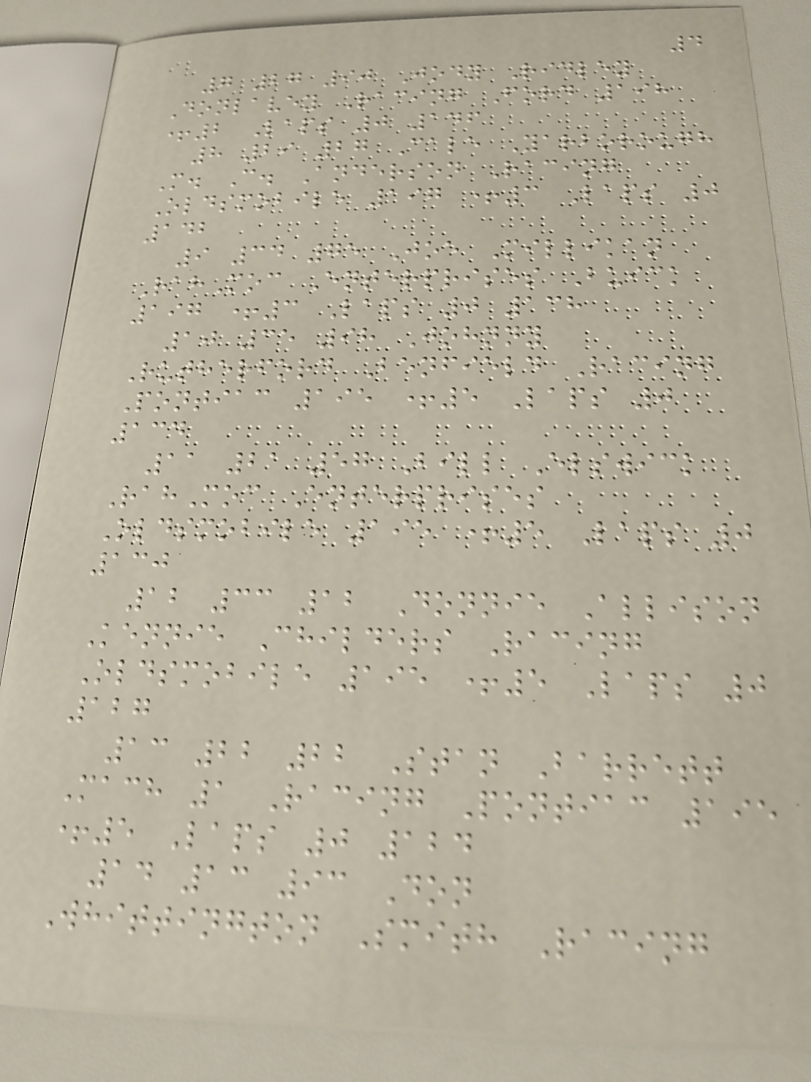4
7 27 90 Jody Ridley
Donlavey Racing Ford 198
+2 Laps 0 146
8 29 27 Cale Yarborough
M. C. Anderson Racing
Oldsmobile 197 +3 Laps 0
142
9 34 75 Joe Millikan
RahMoc Enterprises Buick
197 +3 Laps 0 138
10 35 98 Johnny
Rutherford Benfield Racing
Pontiac 195 +5 Laps 0
134
11 21 57 Bill Elswick
RahMoc Enterprises
Oldsmobile 195 +5 Laps 0
130
12 33 12 Donnie Allison
Kennie Childers Racing
Oldsmobile 195 +5 Laps 0
127
13 22 22 Stan Barrett
Mach 1 Racing Pontiac 195
+5 Laps 0 124
14 13 93 Don
Whittington Smith Racing
